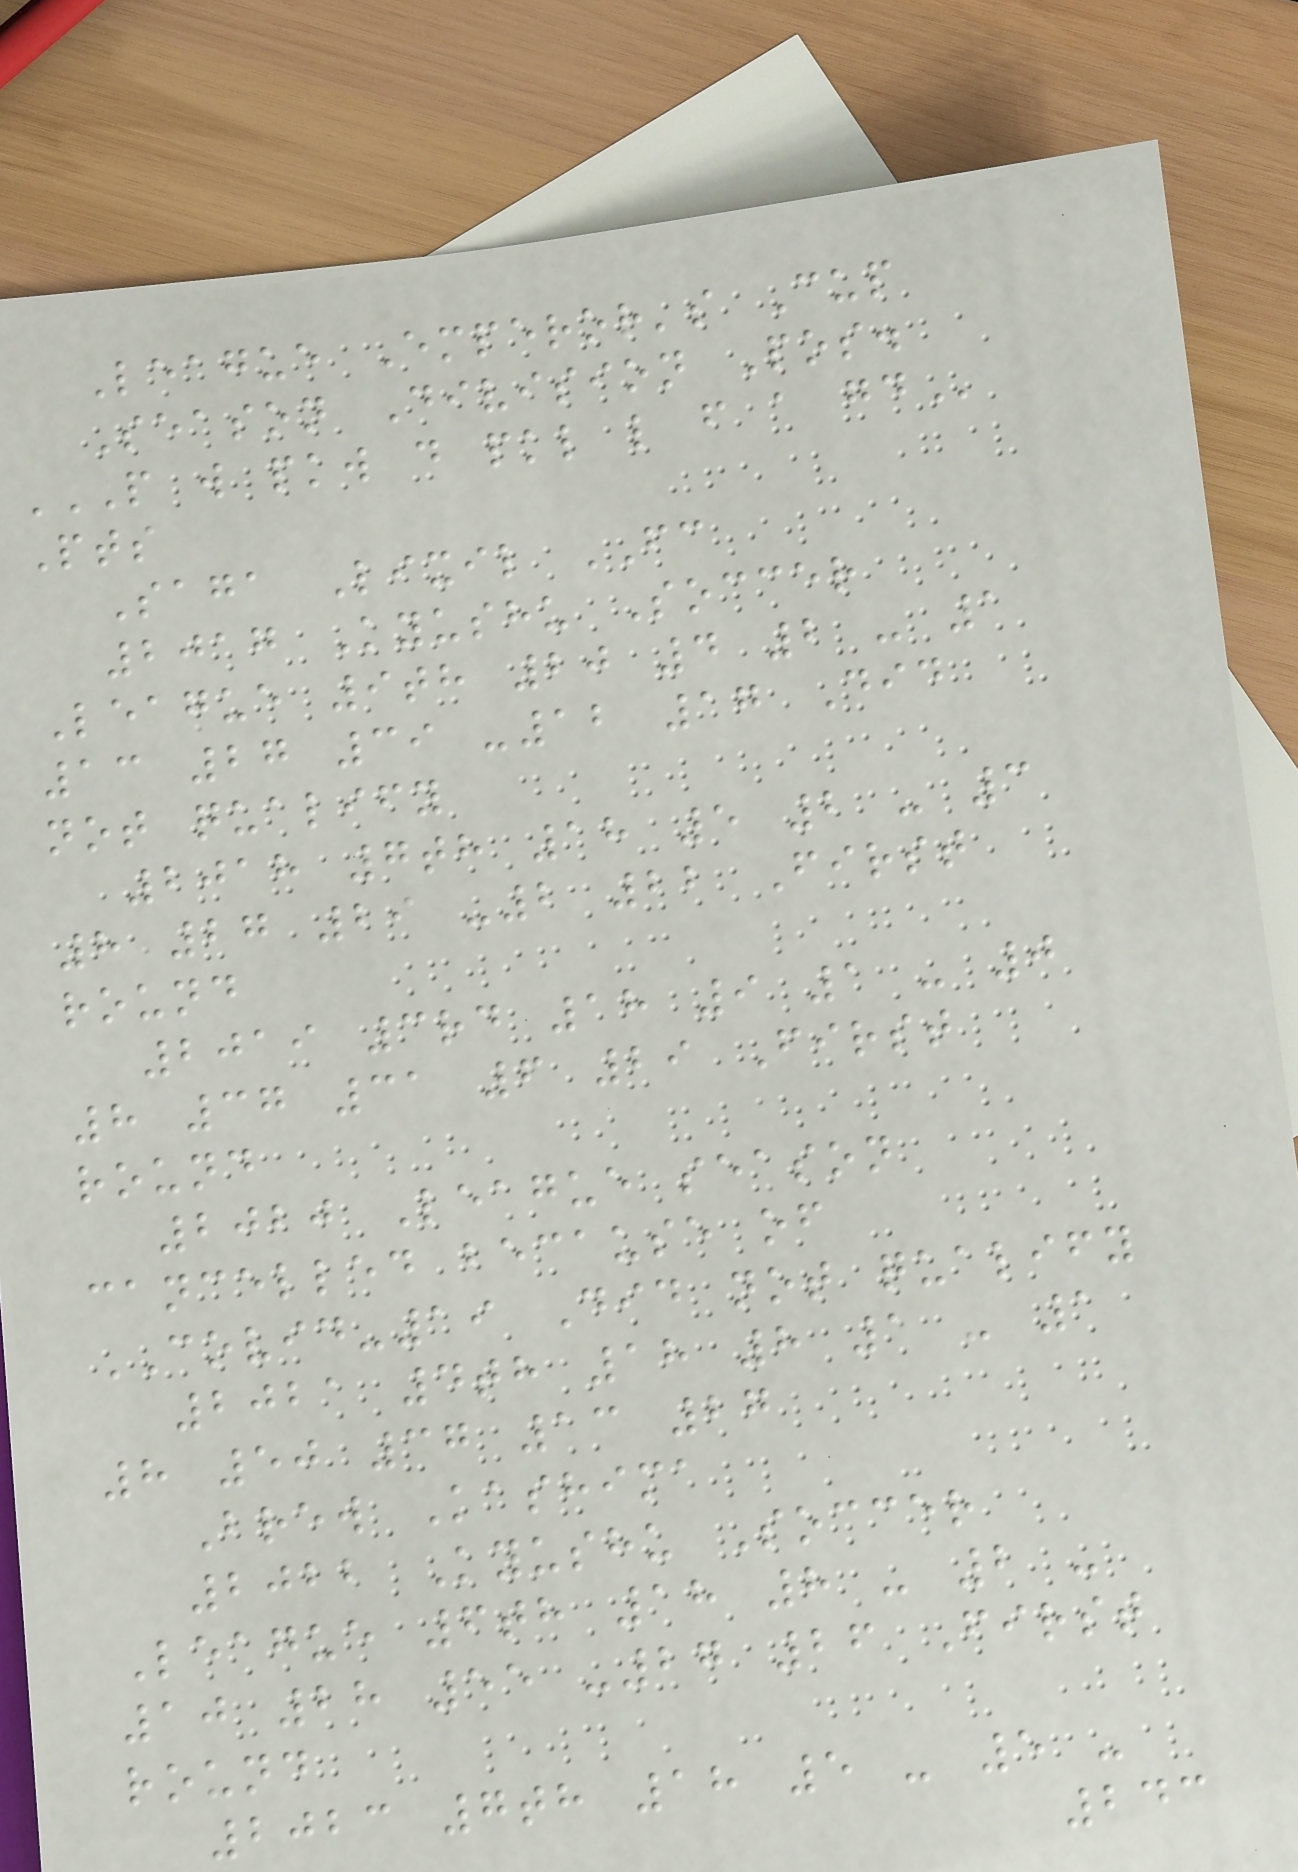League Emperor's Cup
Season Division Pos.
P W PKW D PKL L F A GD
Pts
Saga Lixil FC
2017 Kyushu Soccer
League 9th 20 4 2 - 1
13 27 39 -12 17 Did
not qualify
2018 7th 18 5 2 - 3
8 27 29 -2 22 First
round
2019 3rd 18 9 1 - 0
8 37 31 6 29 First
round
2020 League season
cancelled because of
COVID-19 Did not qualify
2021 4th 18 8 1 - 1
8 50 37 13 27
Brew Kashima
2022 Kyushu Soccer
League 6th 18 8 - 2 -
10 28 55 -27 26 First
round
2023 7th 18 5 - 5 -
243
